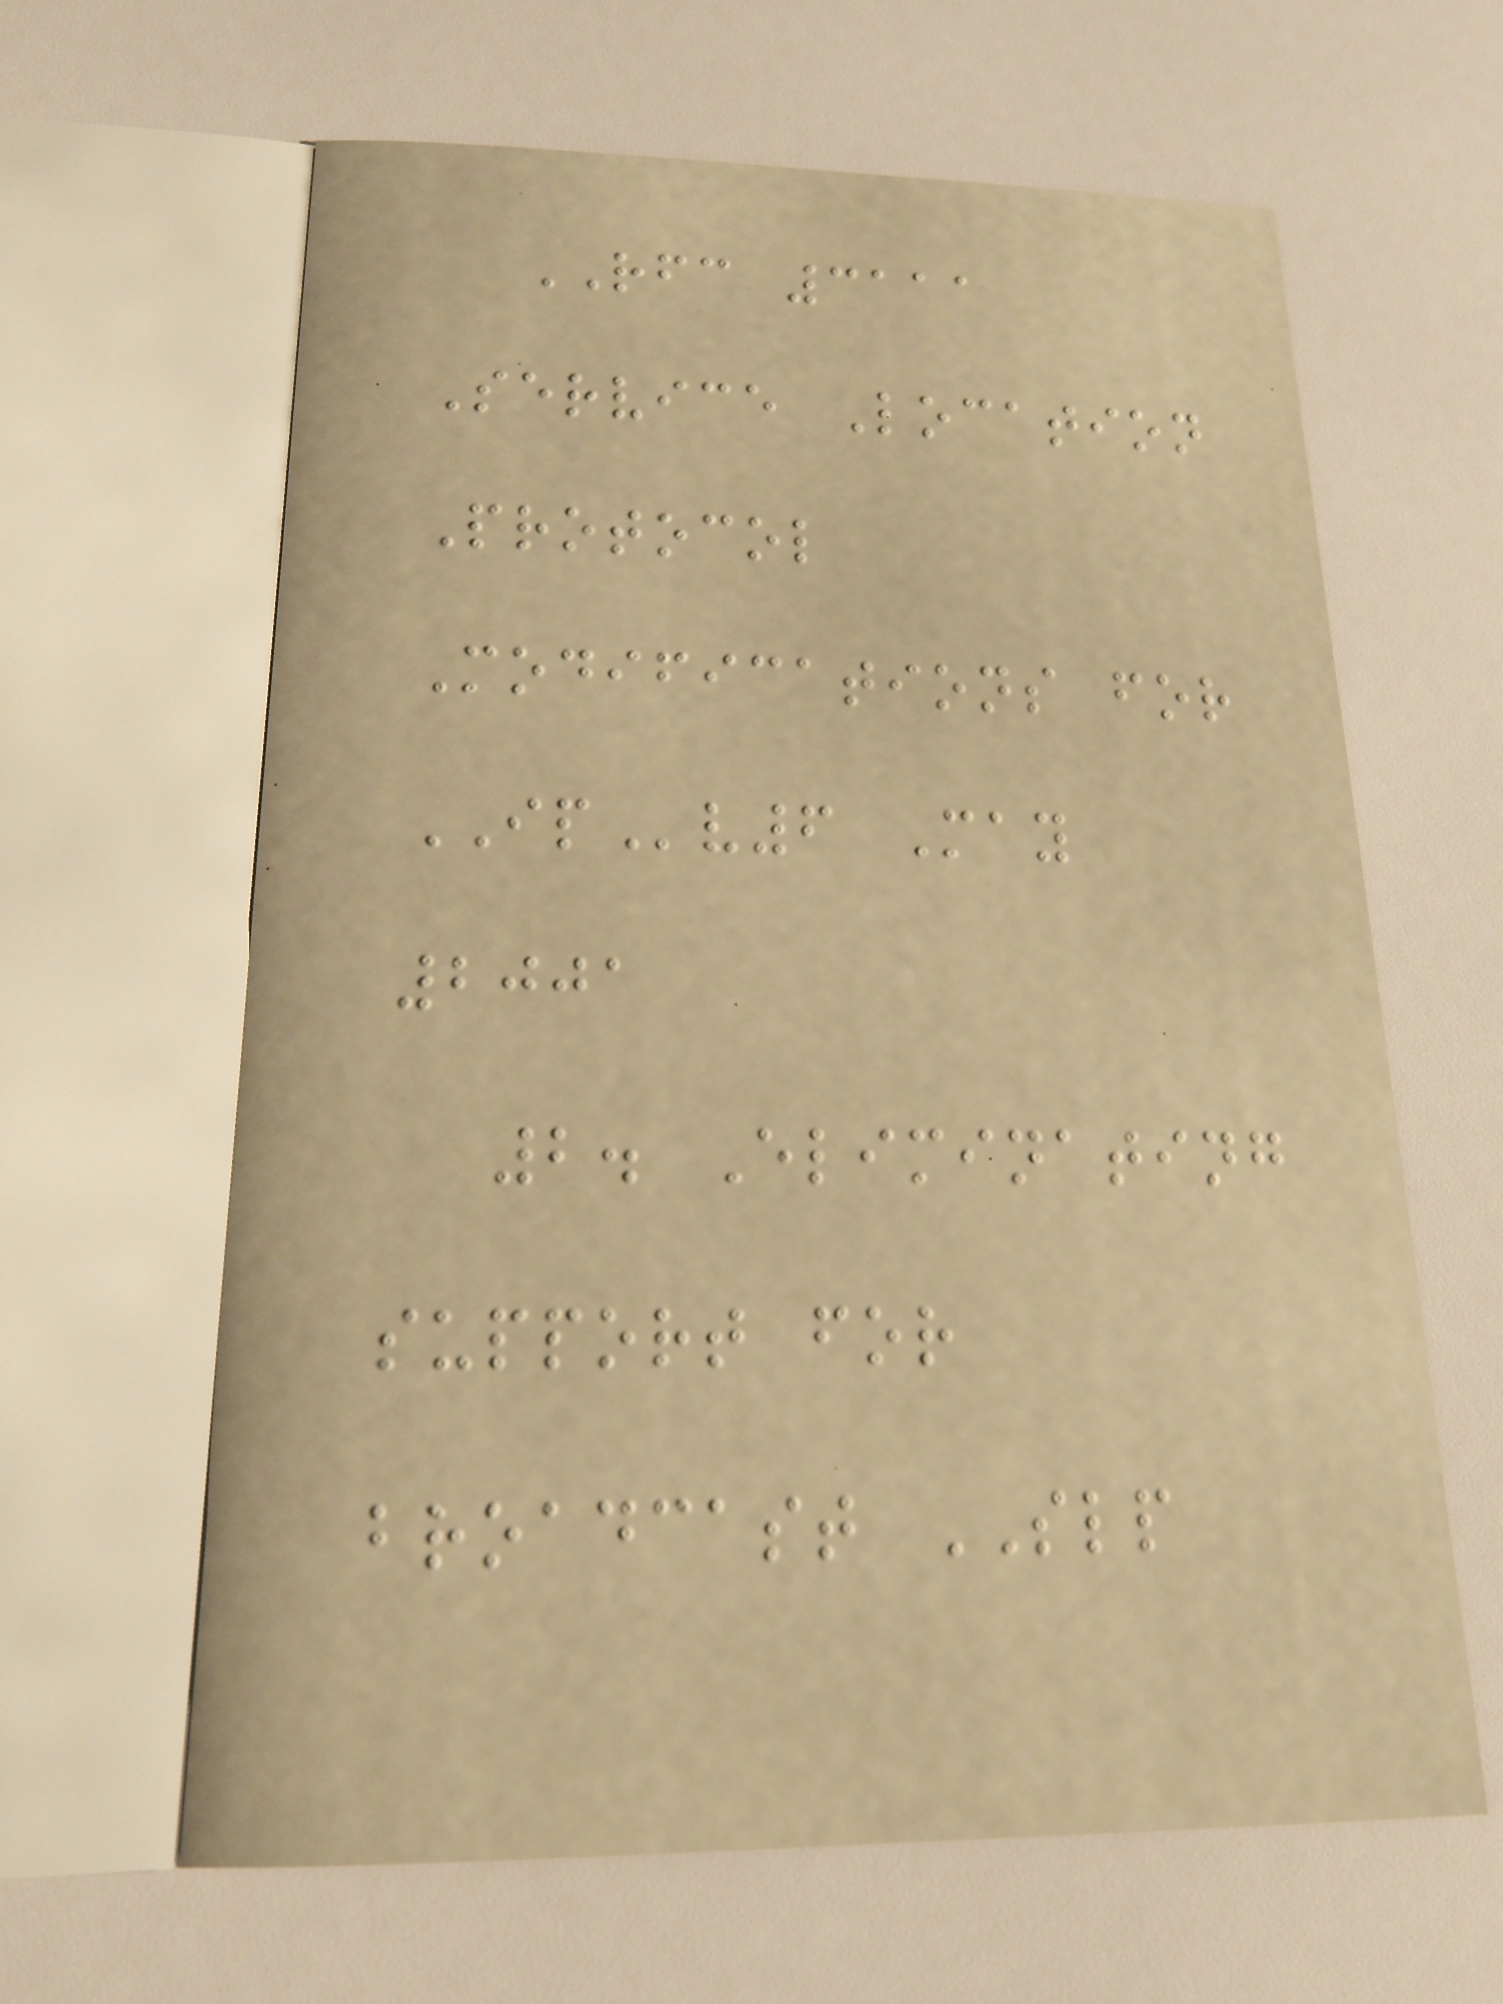RFC 3111
Service Location
Protocol
Modifications for
IPv6 May
2001
2. Eliminating
support for
broadcast SLP
